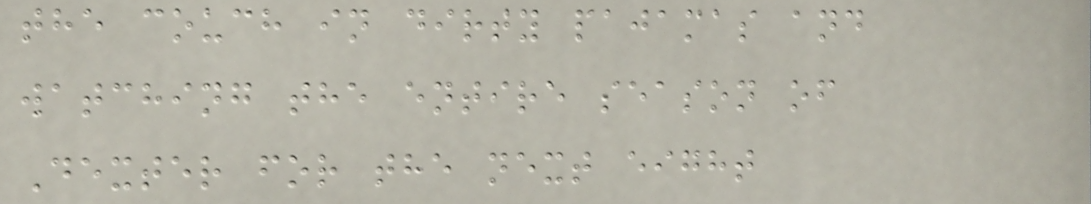the couch in dirty pajamas and
watching the entire season of
Dexter for the next eight
